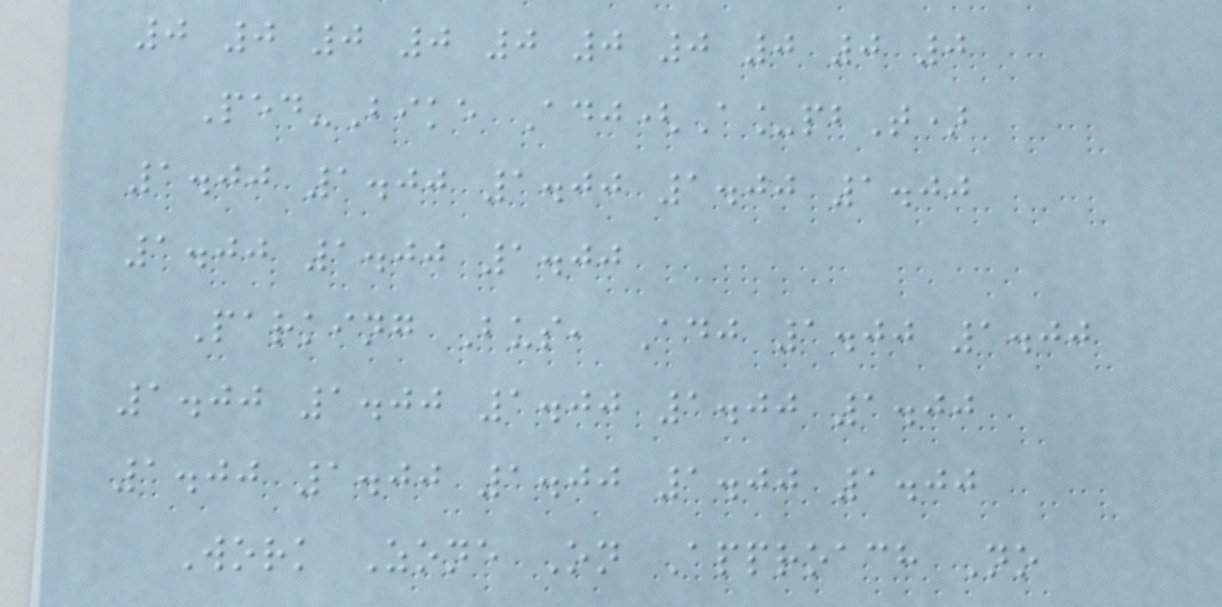0 0 0 0 0 0 0 0 0 0
Ped-Bike Adj(A_pbT)
1.00 1.00 1.00 1.00 1.00
1.00 1.00 1.00
Parking Bus, Adj 1.00 1.00
1.00 1.00 1.00 1.00 1.00
1.00 1.00 1.00 1.00 1.00
Work Zone On Approach No
